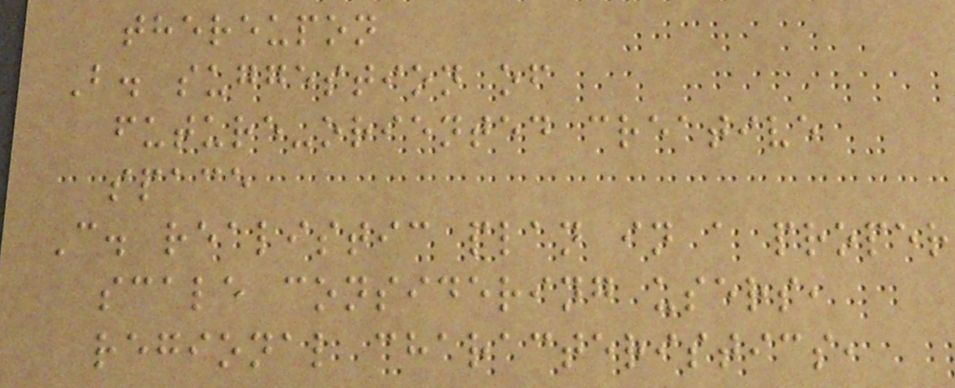thereupon
B. suggestion of
future-oriented creative
space
C. realistic plan in a proper
scale considering users,
regional characteristics,
